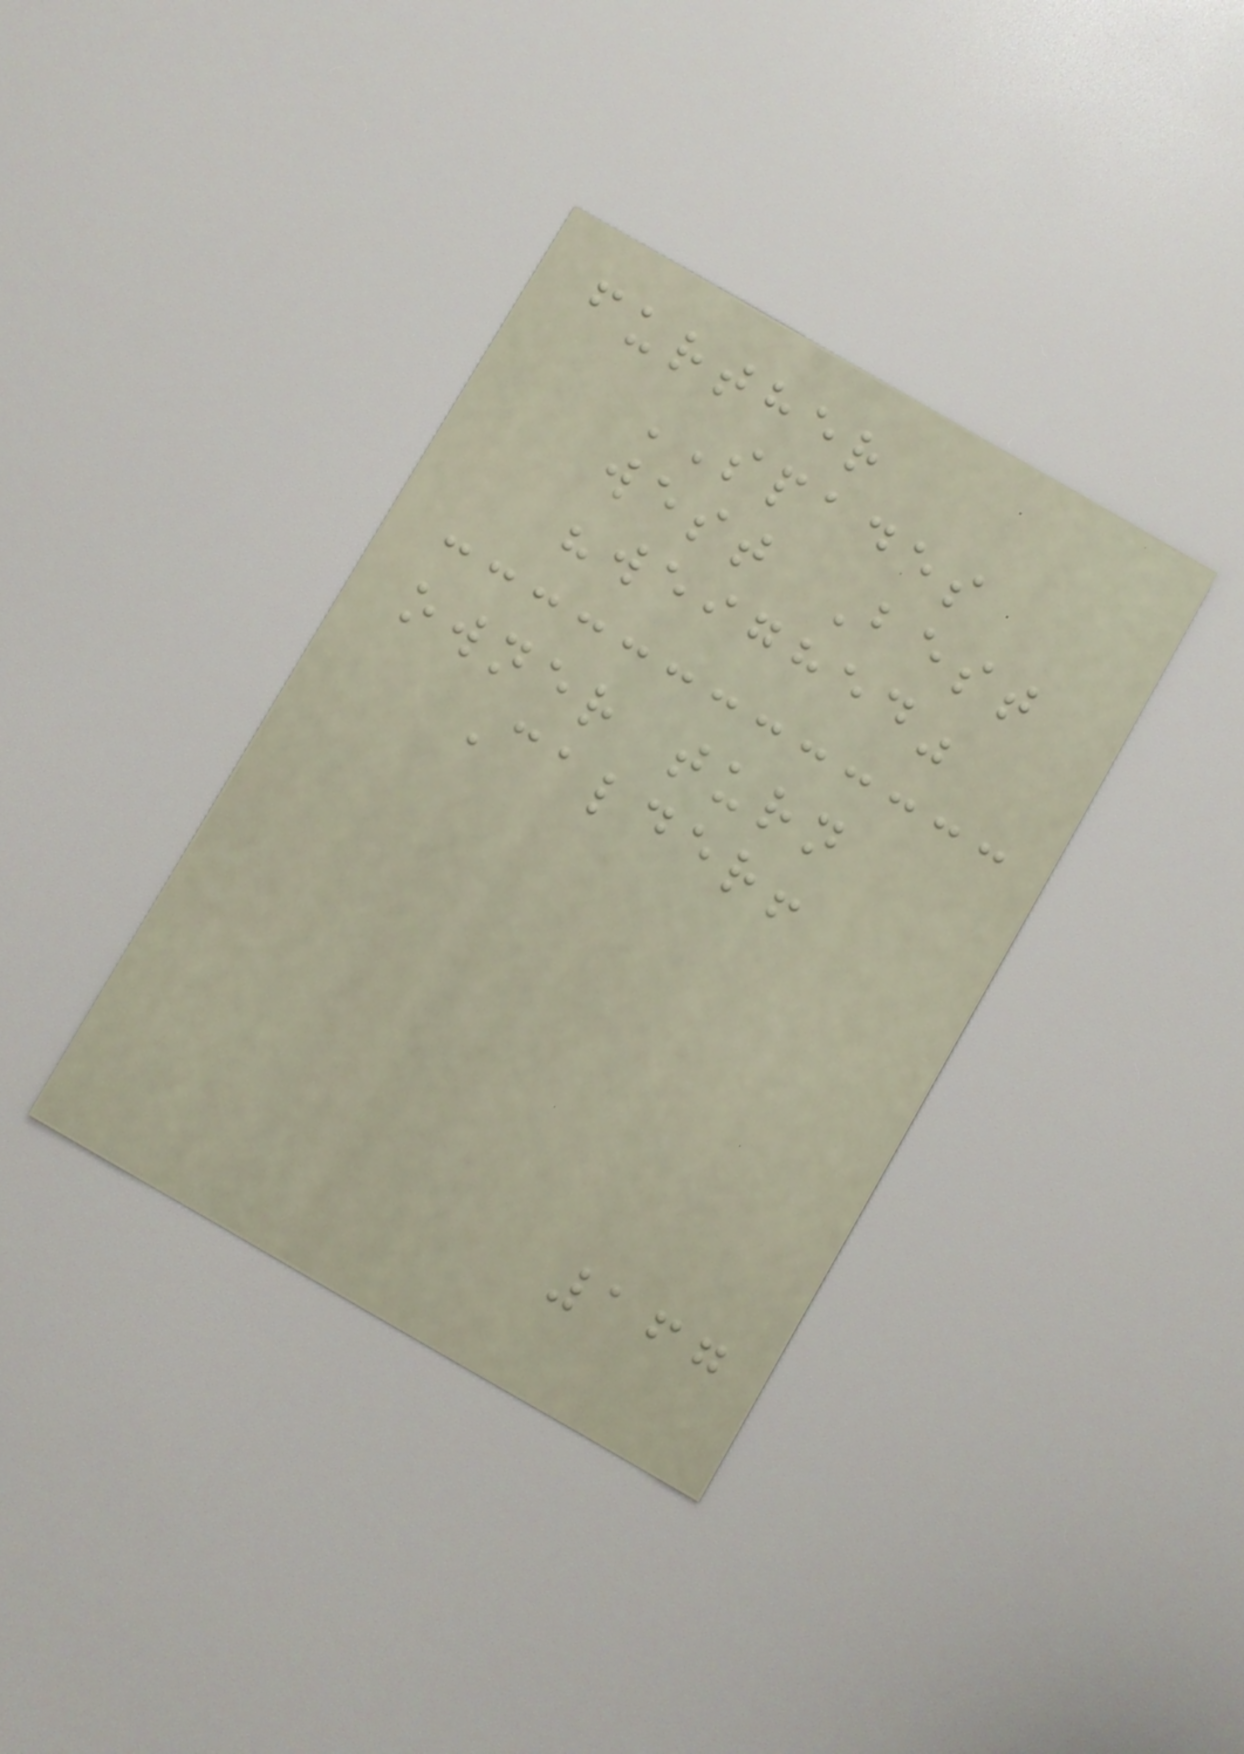further
SPADES
west Best
"weighed"
owner turn
Calder!
167
